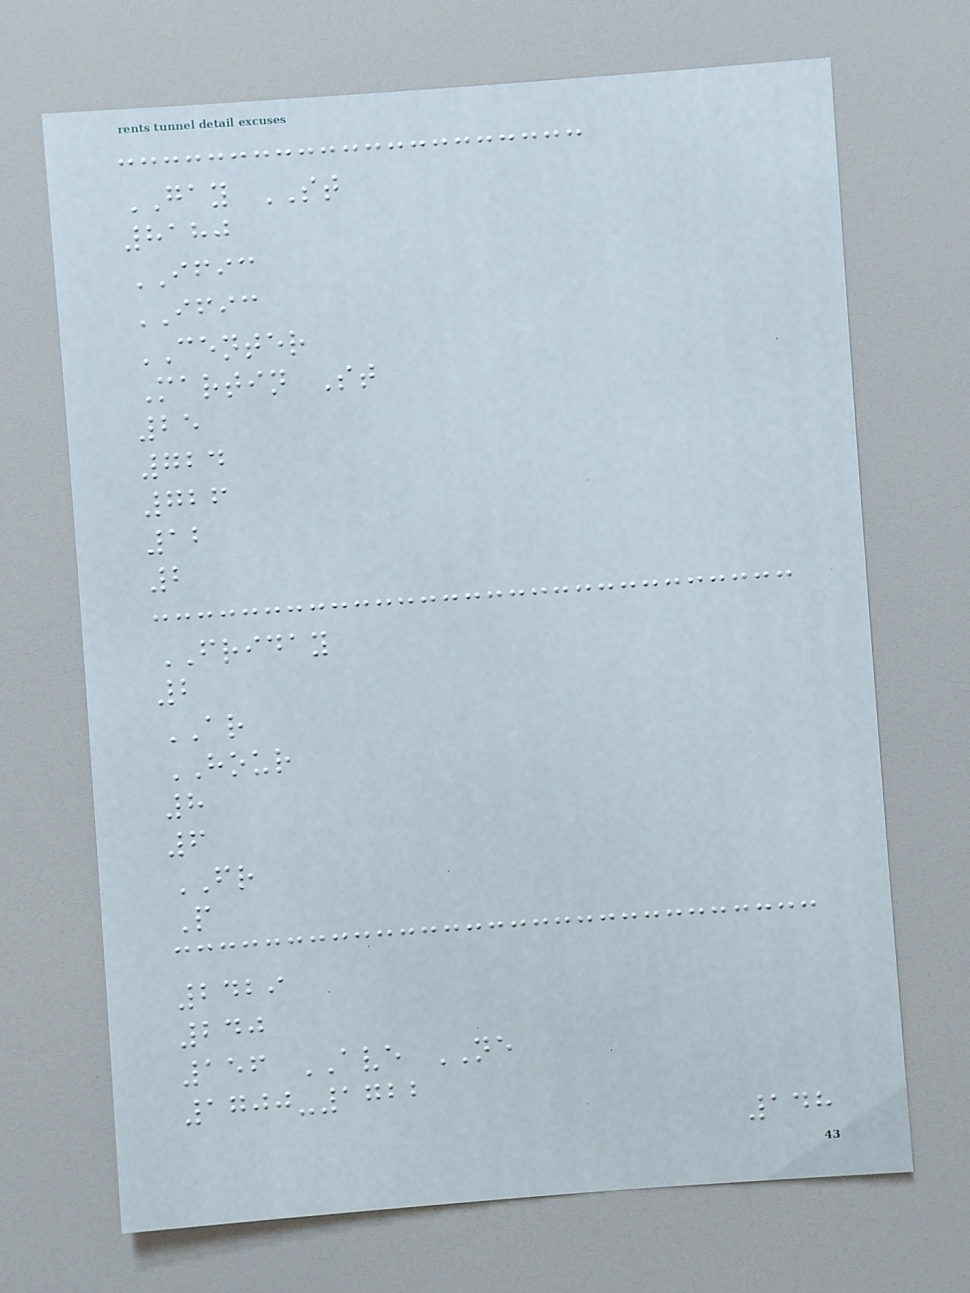GAY ST
8180
IFIC
IFIC
CENTER
Martin St
25
724
726
12
2
FRIDAY
2
AR
HOUR
8
6
FR
P
2429
240
156 AVE NE
1700-1722
148
